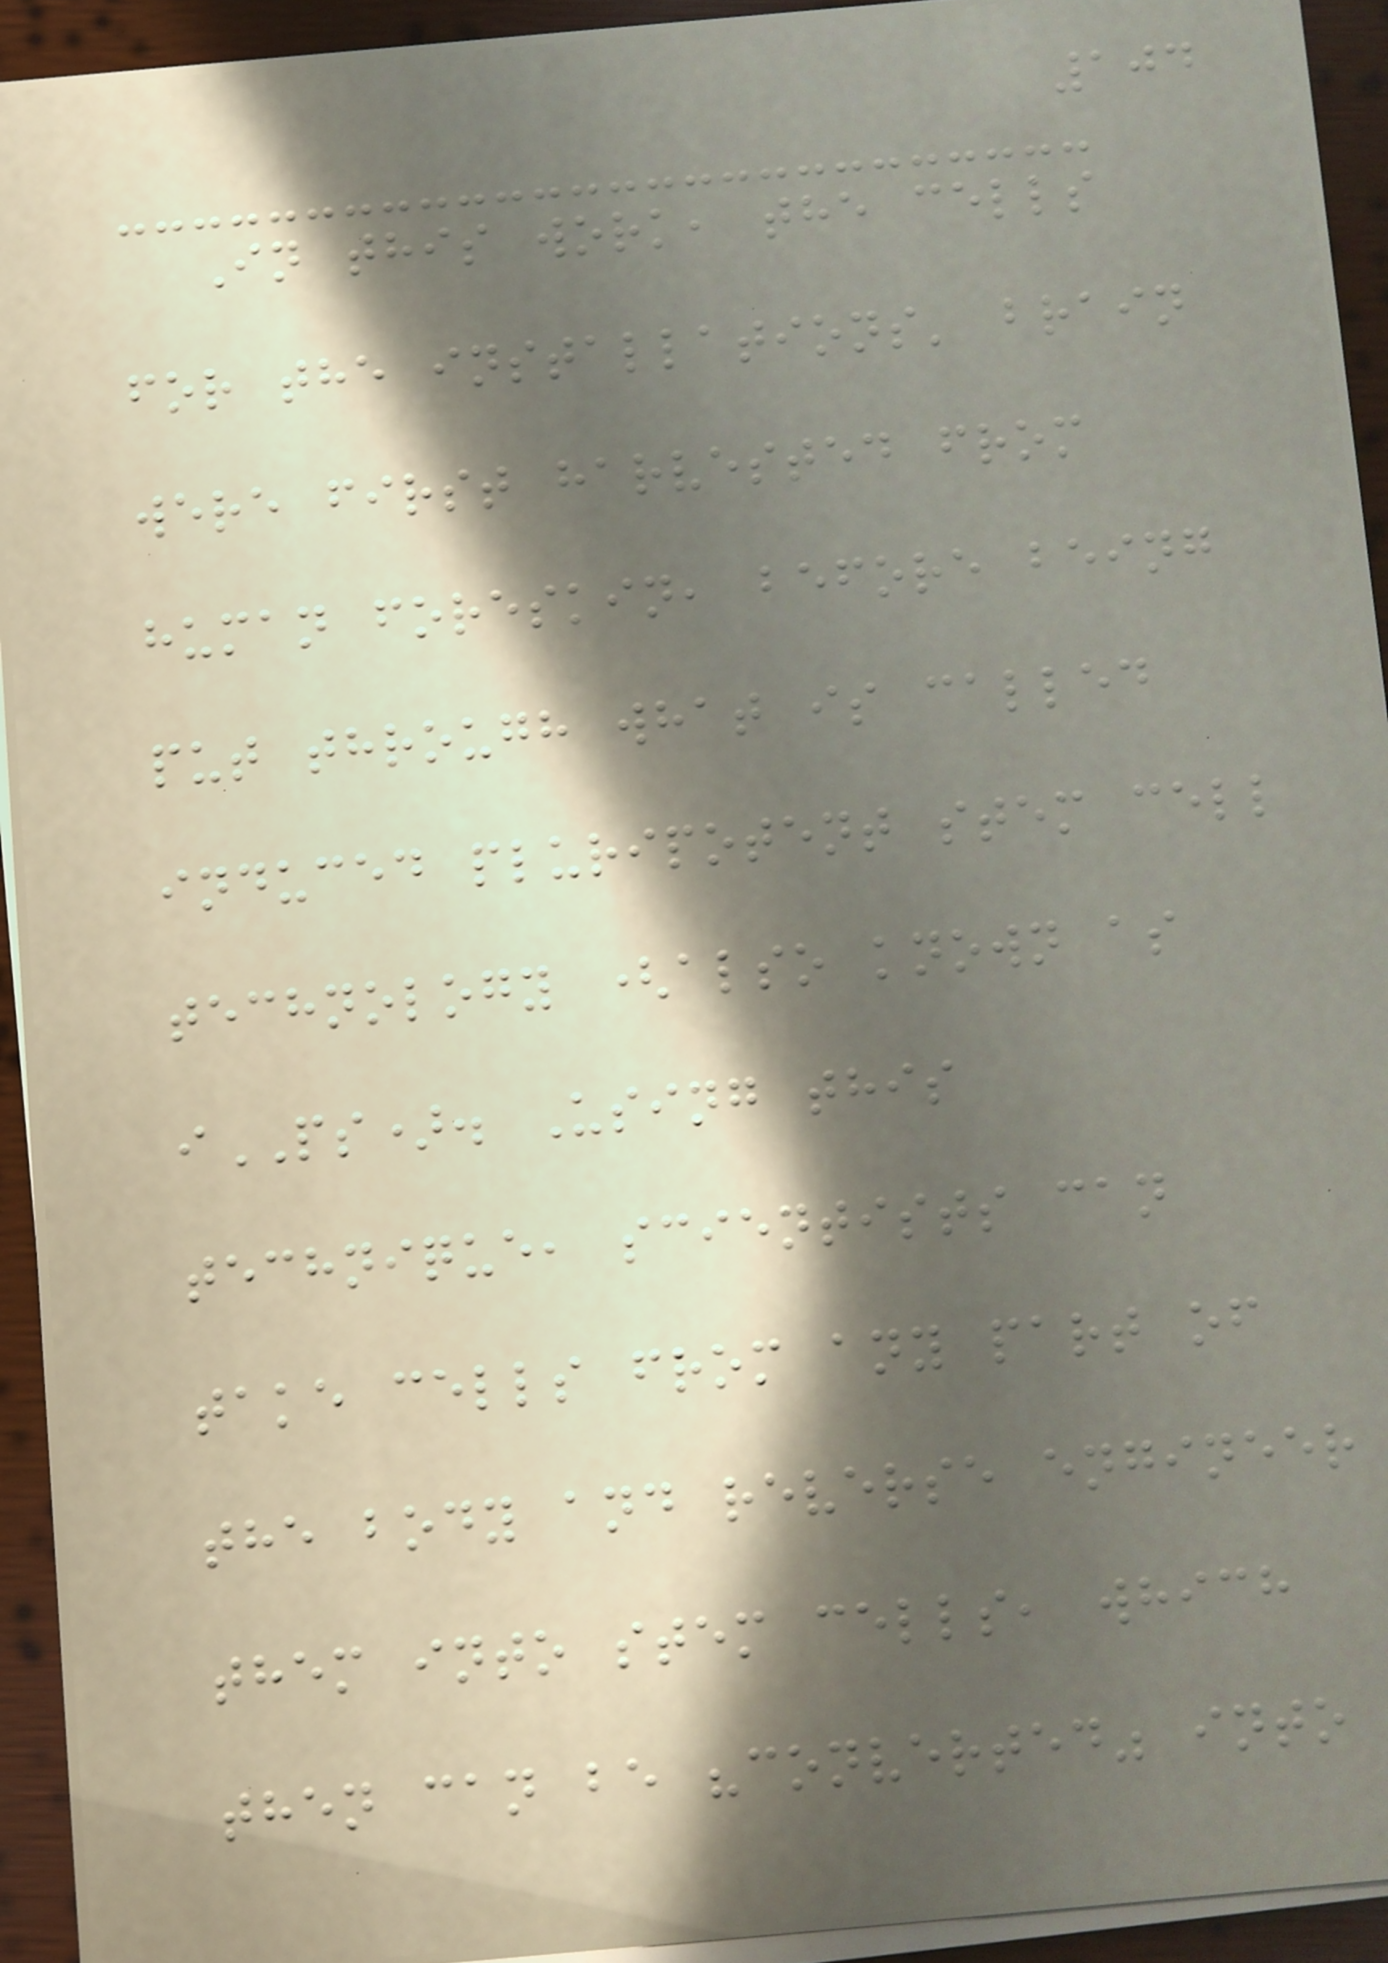104
In this work, the cells
for the installations' brain
were first harvested from
human foreskin, before being
put through what is called
induced pluripotent stem cell
technology (also known as
iPS). Using this
technique, scientists can
take cells from any part of
the body and reverse engineer
them into stem cells, which
then can be "converted" into
